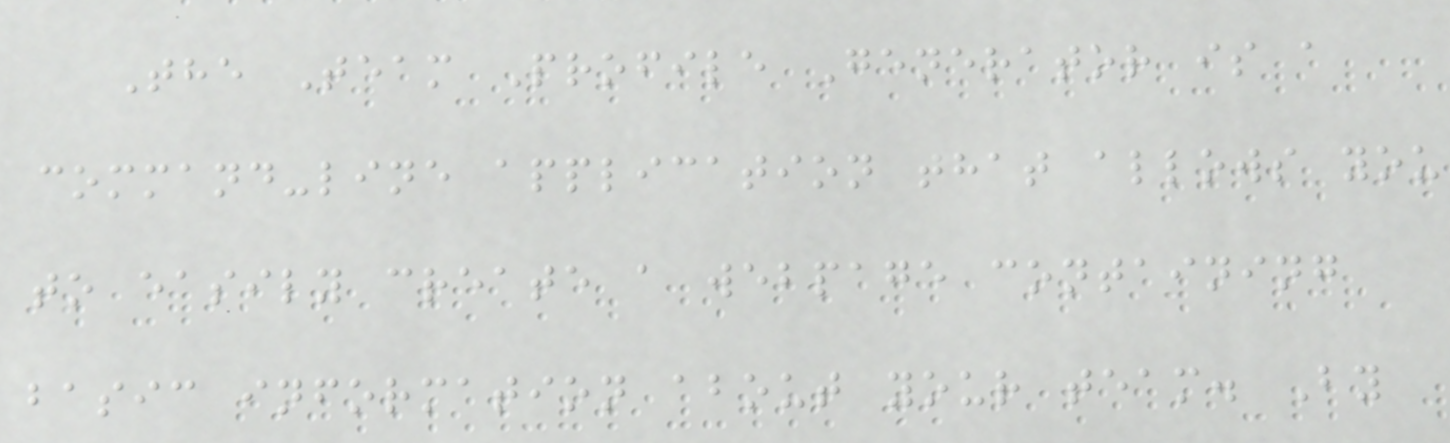The Team Profile Generator is a
command-line application that allows you
to easily create a webpage containing
basic information about your team. By
